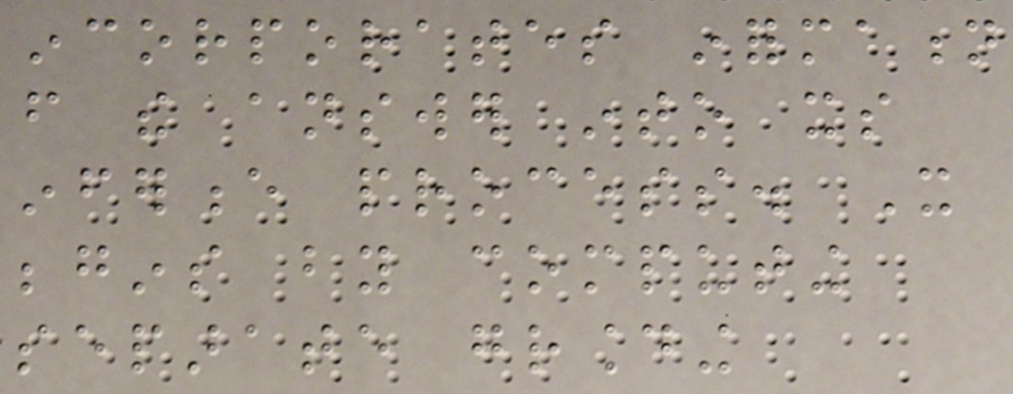incorporates information
from the answer into its
inference process. It
begins by computing
separate grounding
